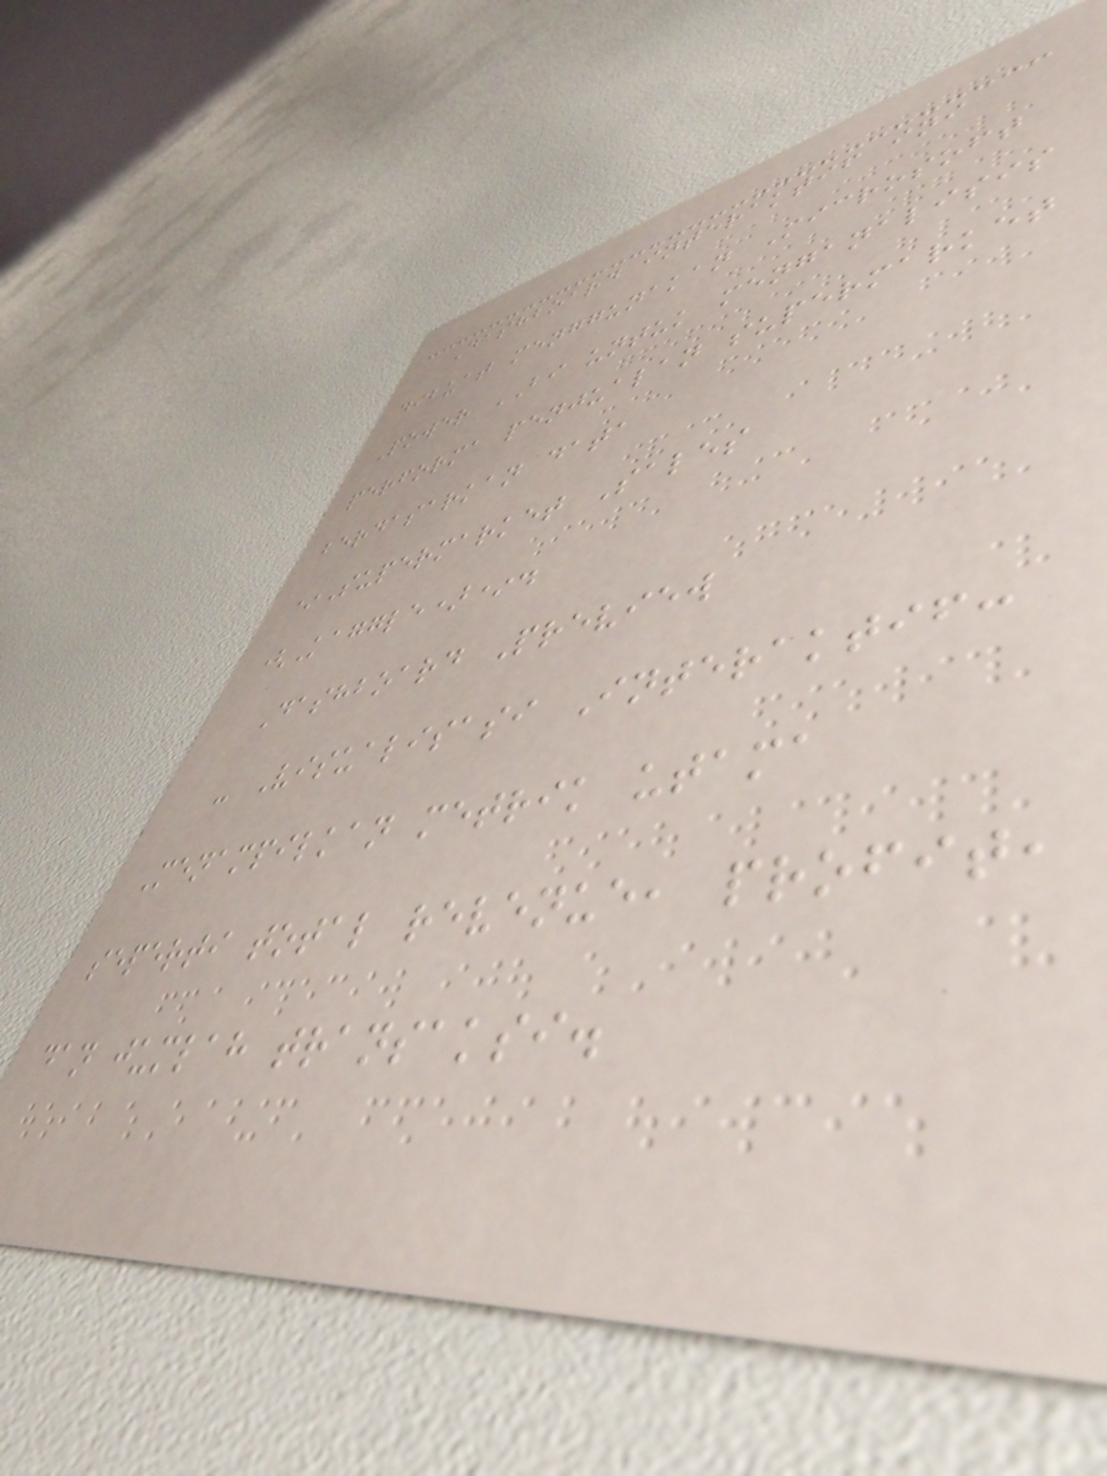Dashboard interaktif ini
dibuat menggunakan Microsoft
Power BI untuk menganalisis
performa penjualan supermarket
berdasarkan data
*Supermarket Sales
(Kaggle)*.
Dashboard Preview
- Visualisasi Interaktif:
Menampilkan metrik utama
seperti total revenue, profit,
dan jumlah transaksi.
